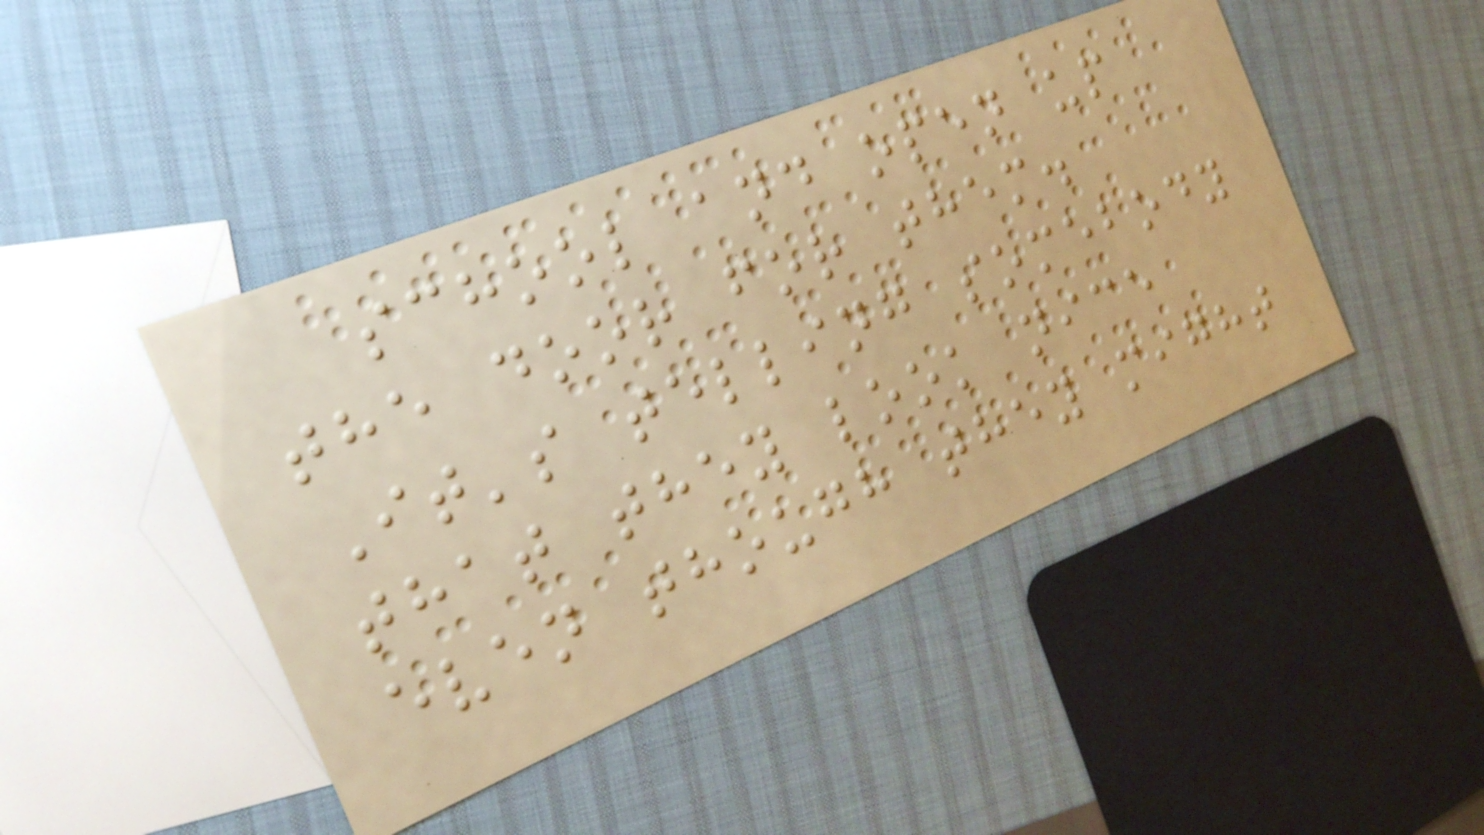school and open up
the door for them.
It's telling somebody
that they look nice
even though they might
